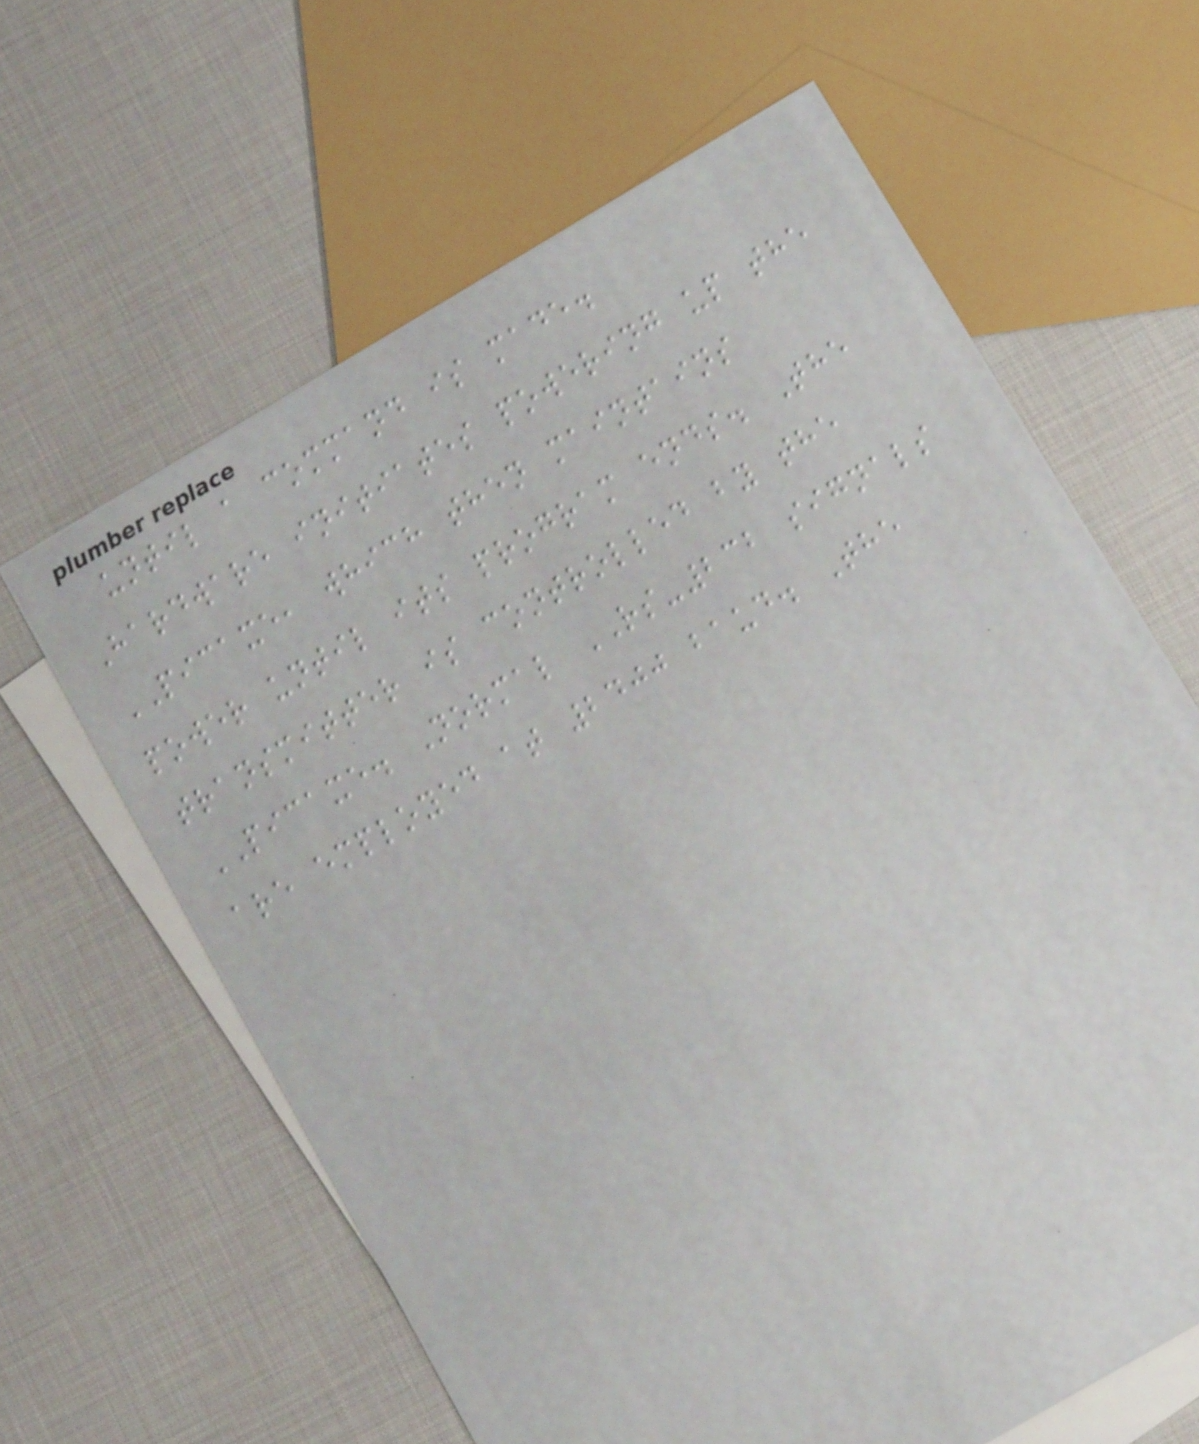until a command is made.
Hardware initiates powering up the
PICAXE, which then maintains
power until its program ends. The
transmitter is controlled by the
PICAXE. Normal RS-232 signals
are employed at 2400 baud. The
